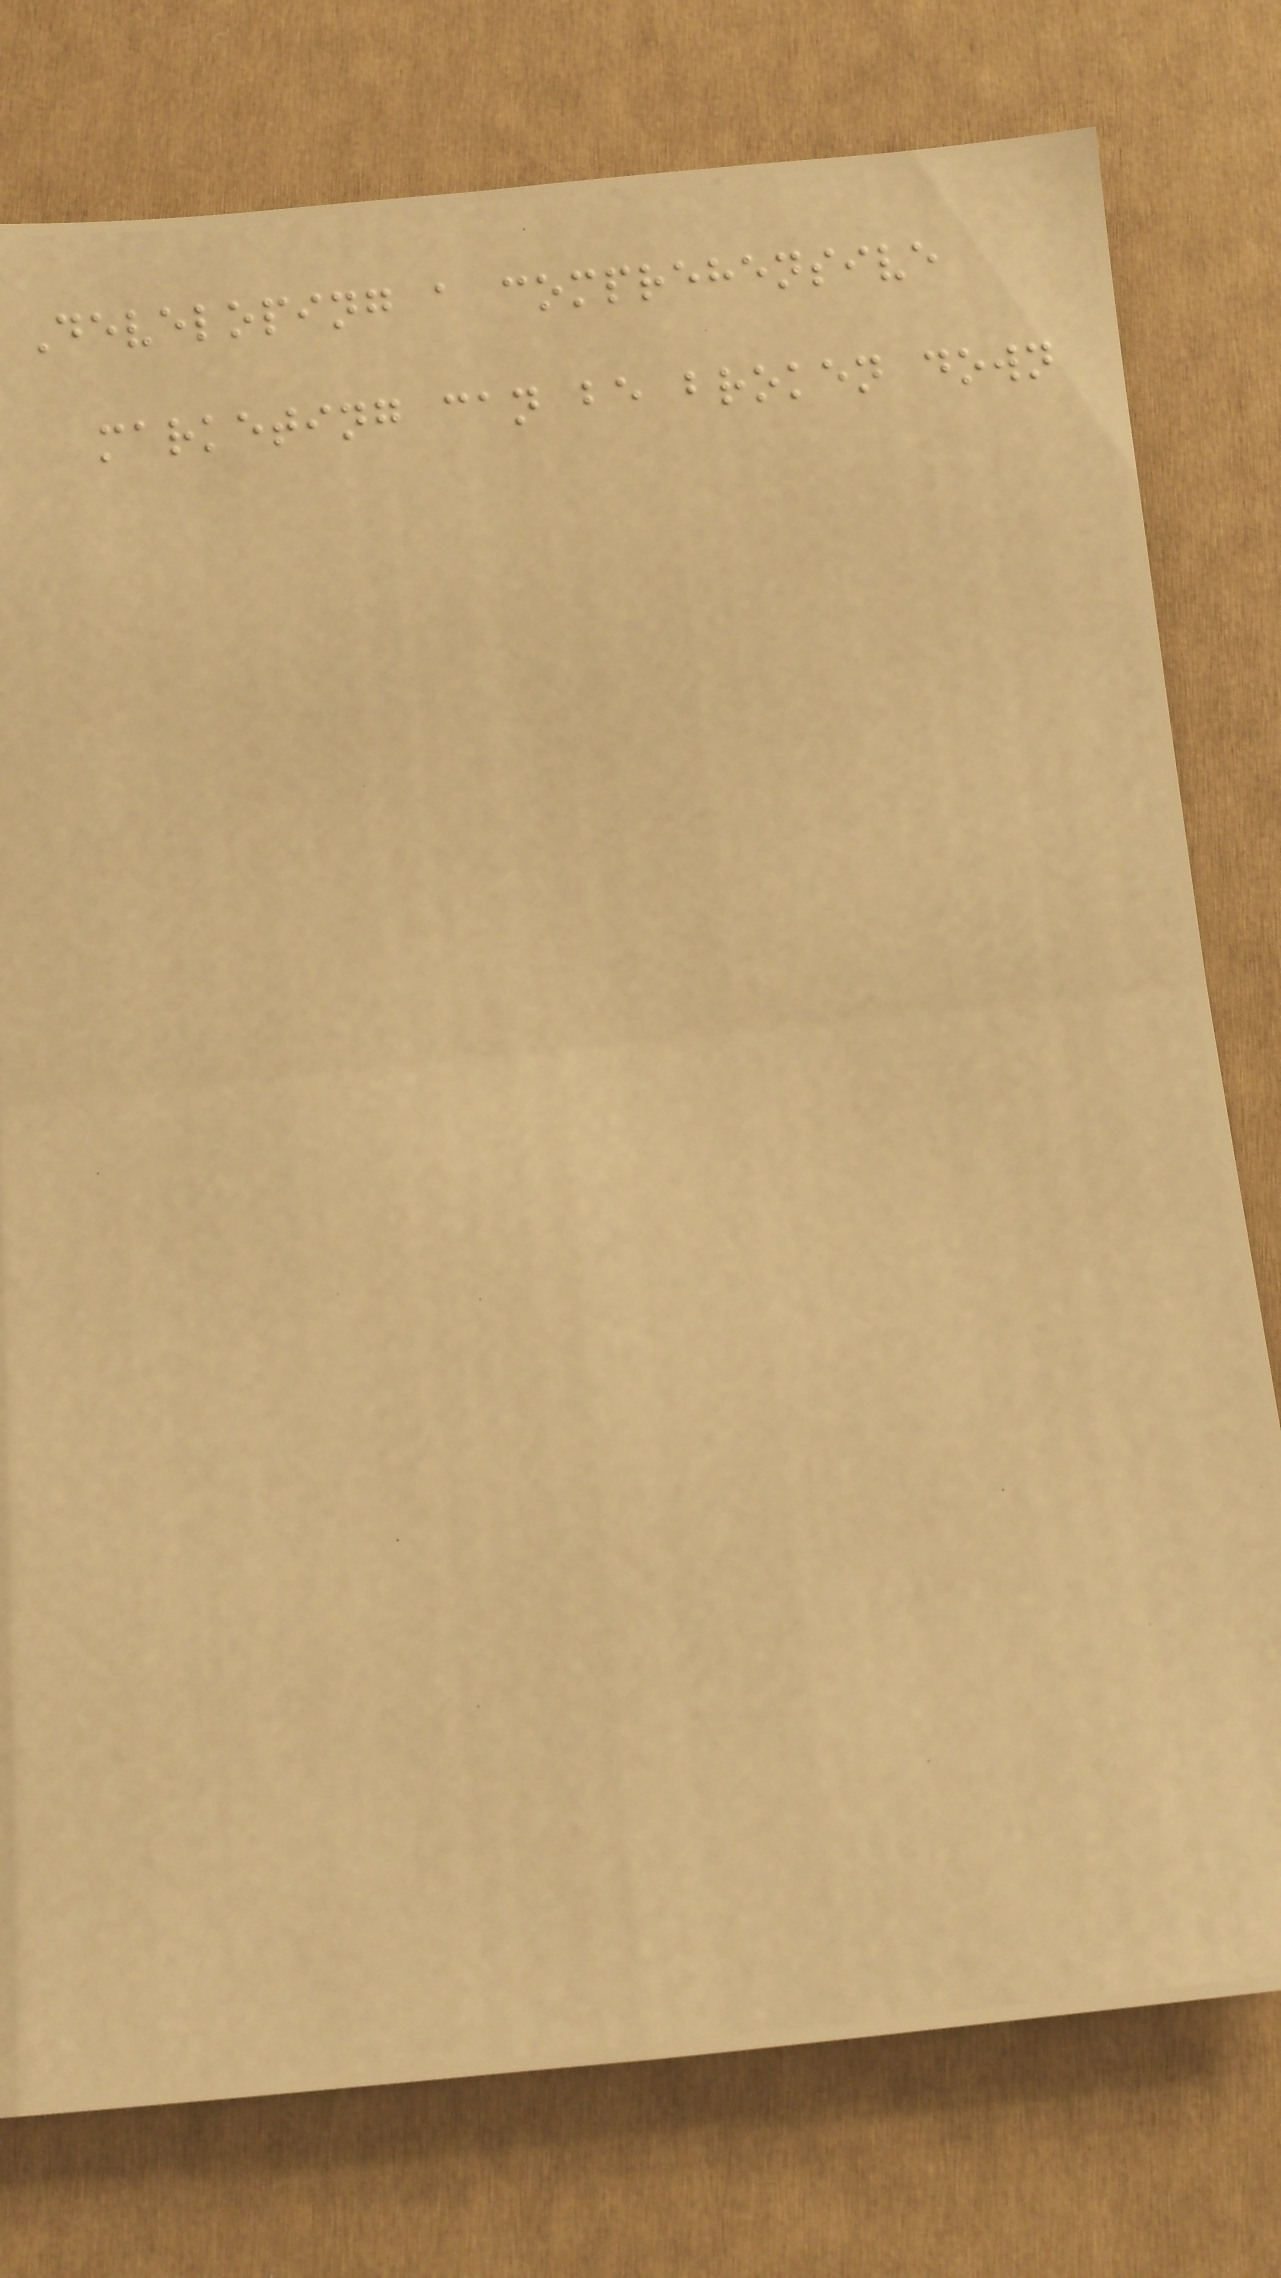Developing a comprehensive
marketing can be broken down
